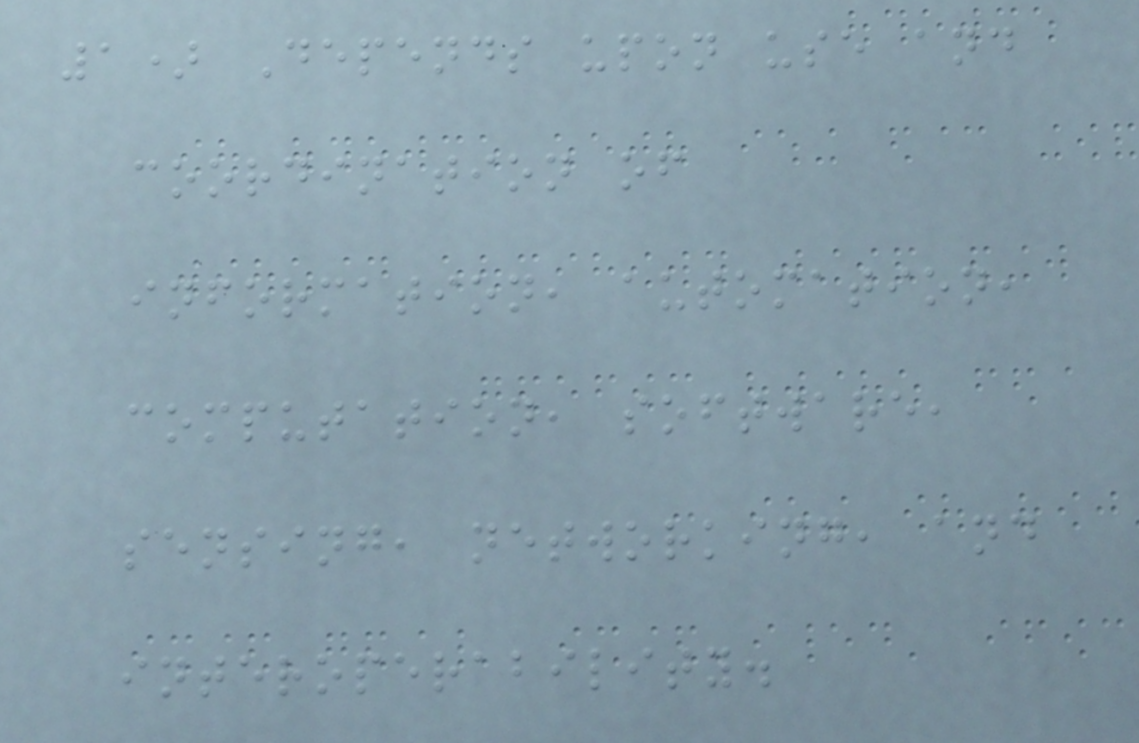1) Depends upon use and
coordination of
information, automation,
computation, software,
sensing, networking, and
interoperability.
